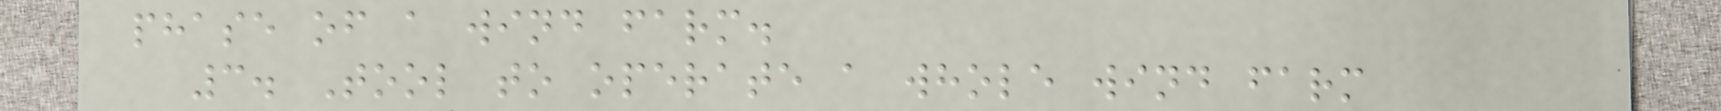phase of a wind farm.
3. Tool to operate a whole wind farm
